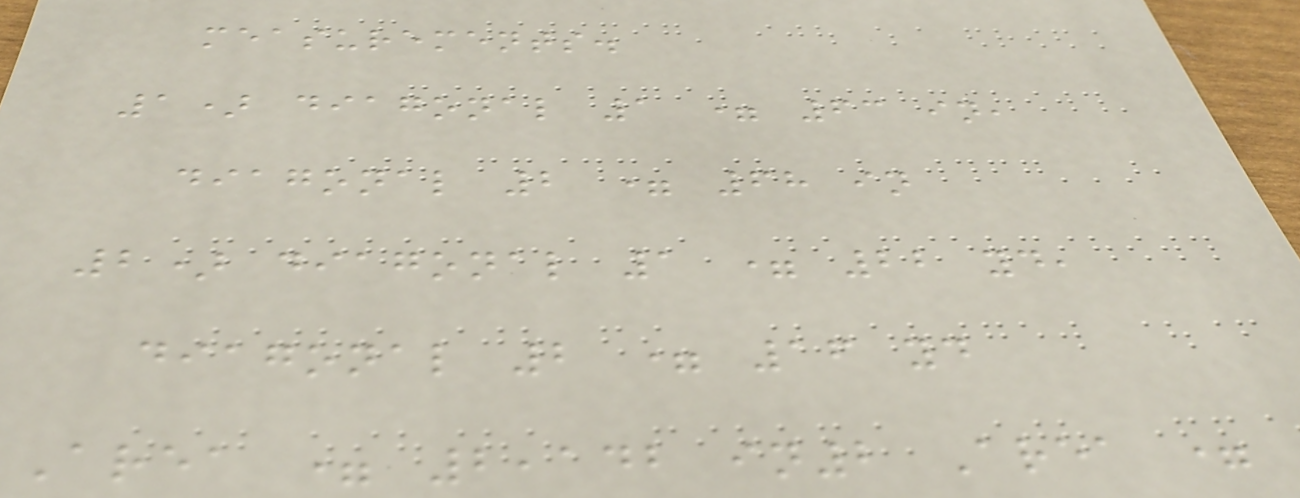measurements.
1) diagonal 1 = 63 in,
diagonal 2 = 68 in
2) diagonal 1 = 22 yd,
diagonal 2 = 16 yd
Area = 2,142 in2 Area =
